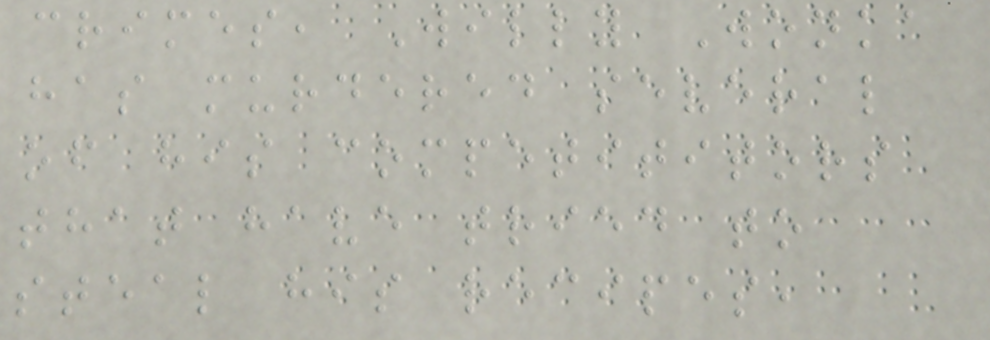crimes, Willy Wonka
has murdered several
of his competititors
that have tried to
steal his recipes,
